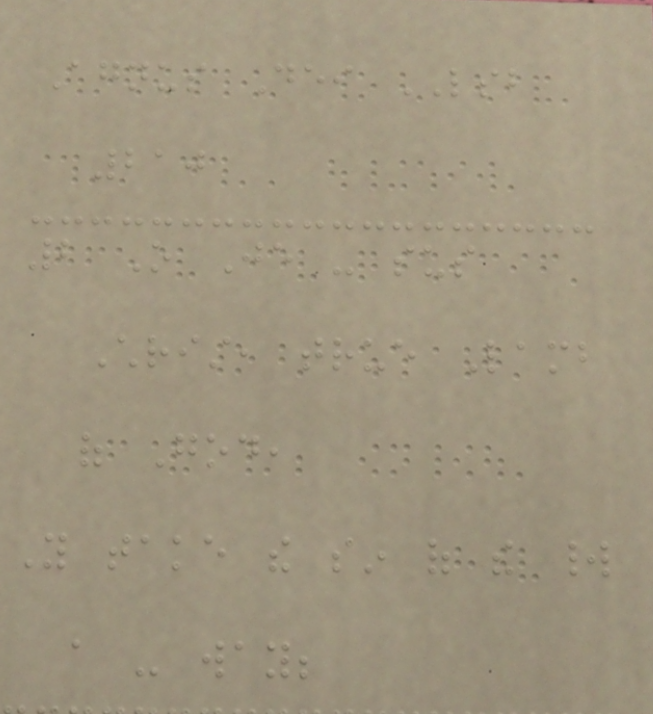Agnus Dei LSB
210
2 O Je - sus
Christ, true Lamb
of God,
You take the sin of the world
a - way;
